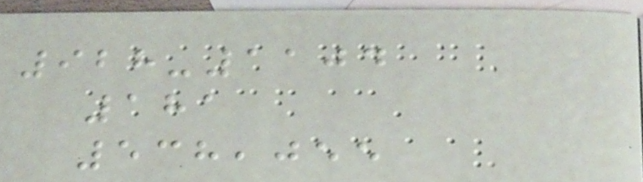928-1104
181
538,055
